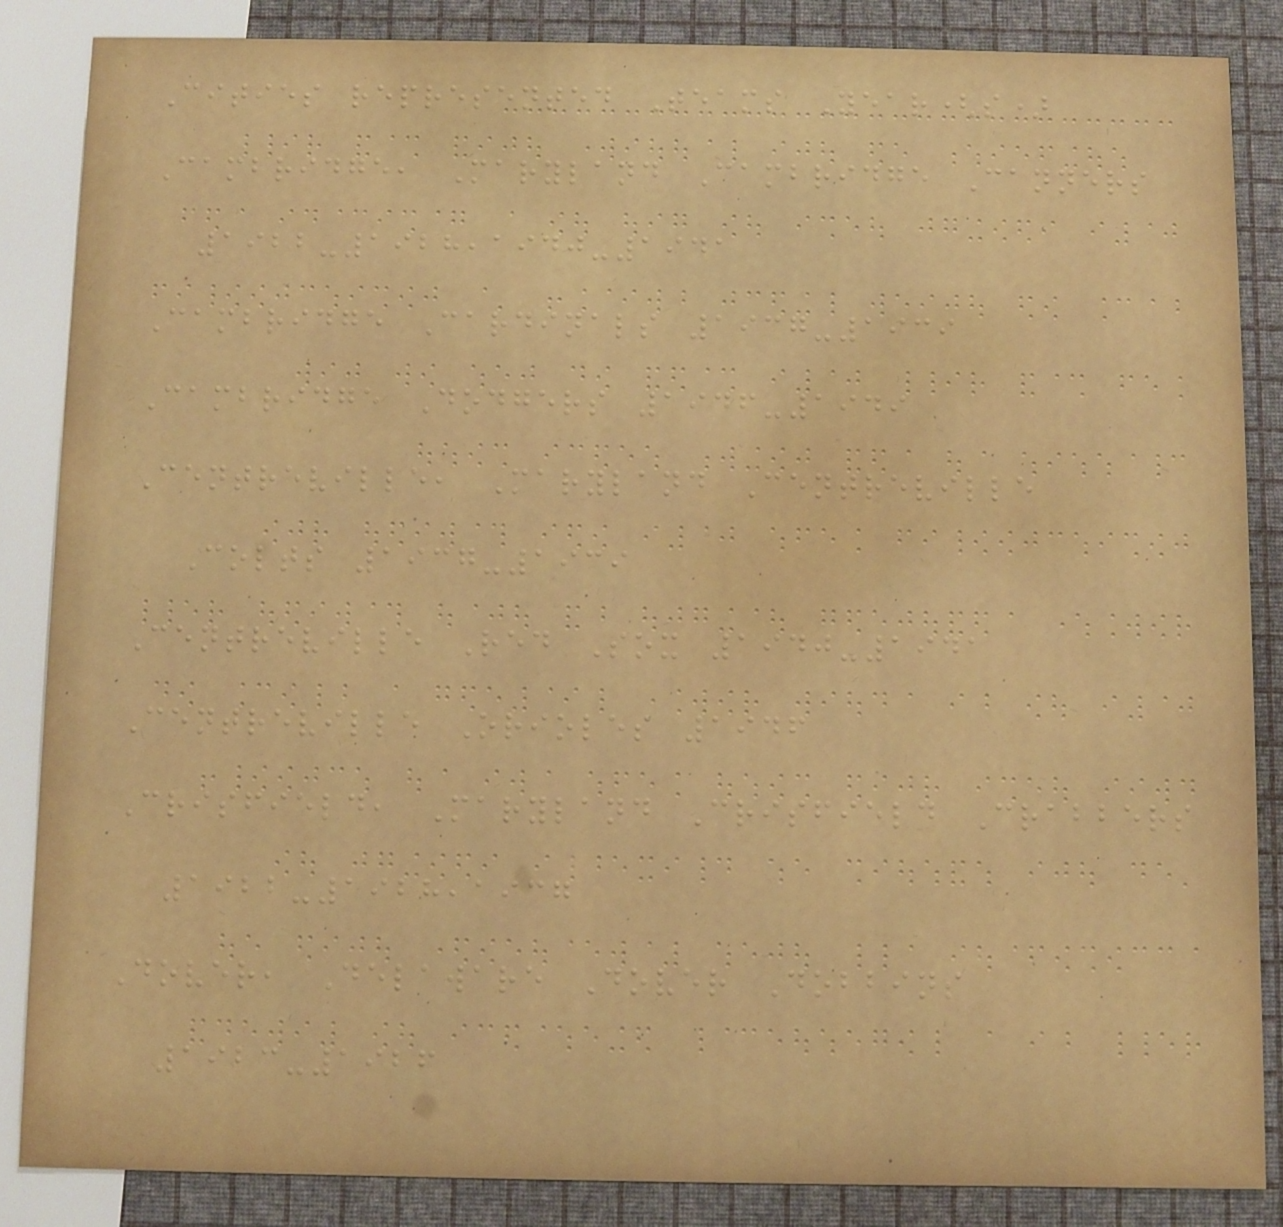Cities represented Teams Year(s)
Cambridge, Maryland Cambridge Canners
1922-1928,1940-1941
Cambridge Cardinals 1937-1939
Cambridge Dodgers 1946-1949
Centreville, Maryland Centreville
Colts 1937-1939
Centreville Red Sox 1940-1941
Centreville Orioles 1946
Crisfield, Maryland Crisfield Crabbers
1922-1928,1937
Dover, Delaware Dover Dobbins
1923-1926
